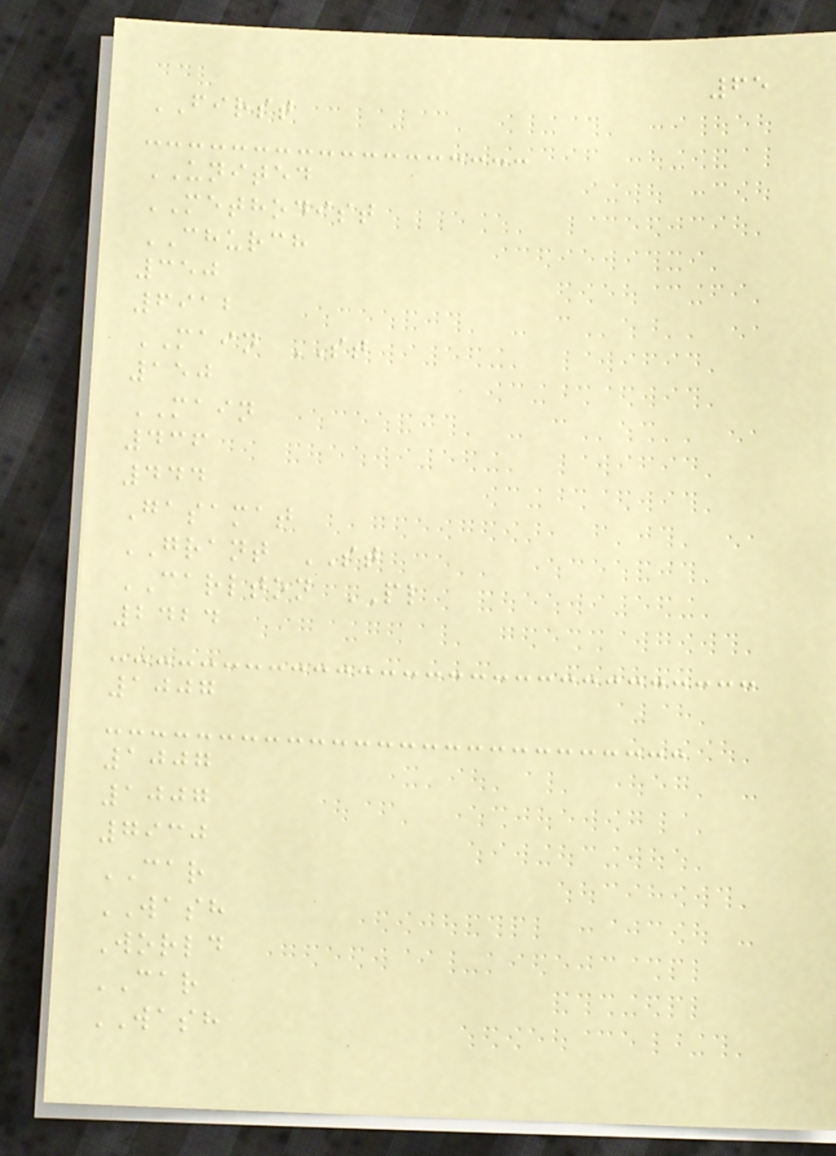65
FIRST
UNITED
METHODIST
CHURCH
350
6912
MAIN ST
150
MAIN
436
444
Gasamat
GRANT ST
CARLTON PL
2424
1007
1007
1007
7930
CAR
WASH
World
CAR
WASH
